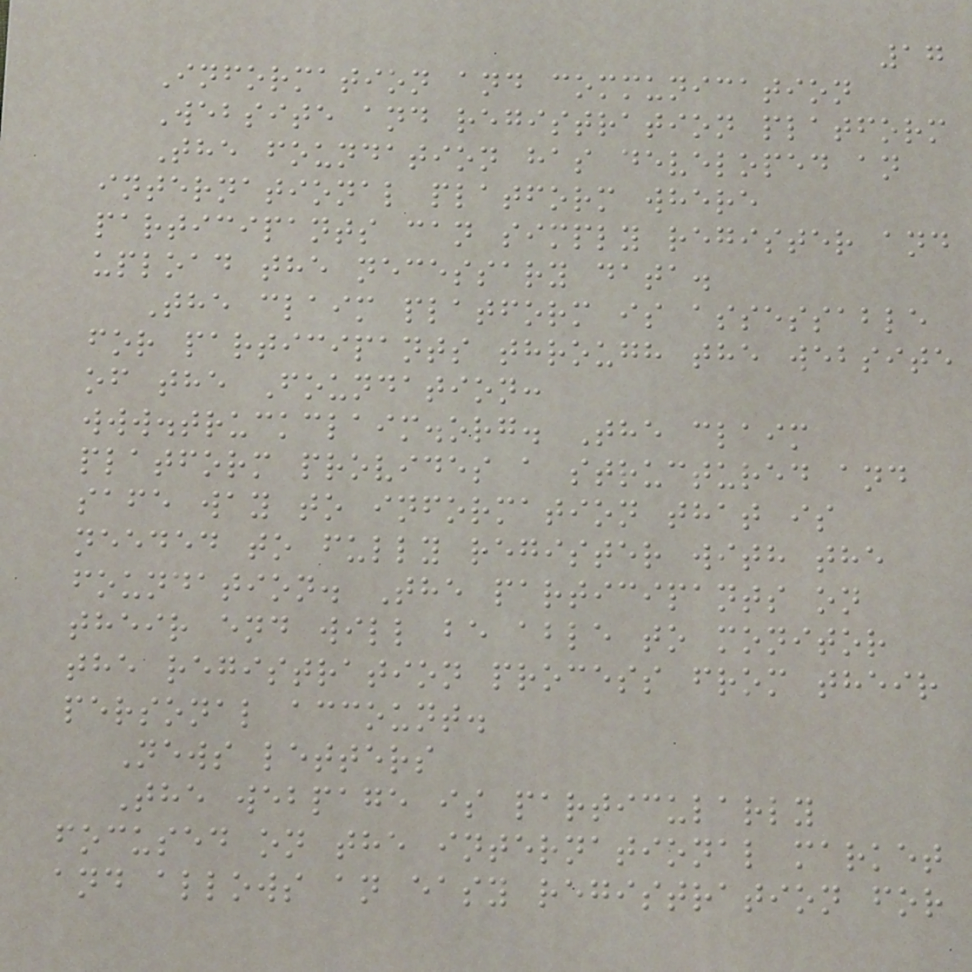17
Information and communication
Website and registration platform
The foundation has developed an
international platform where
participants can simply register and
upload the necessary data.
The claim platform is assessable
for participants through the website
of the Foundation:
www.truckclaim.org. The claim
platform provides a structured and
safe way to information that is
needed to fully register with the
foundation. The participants on
their end will be able to monitor
the registration process from their
personal account.
News letters
The webpage is particularly
focused on the international market
and allows an easy registration for
